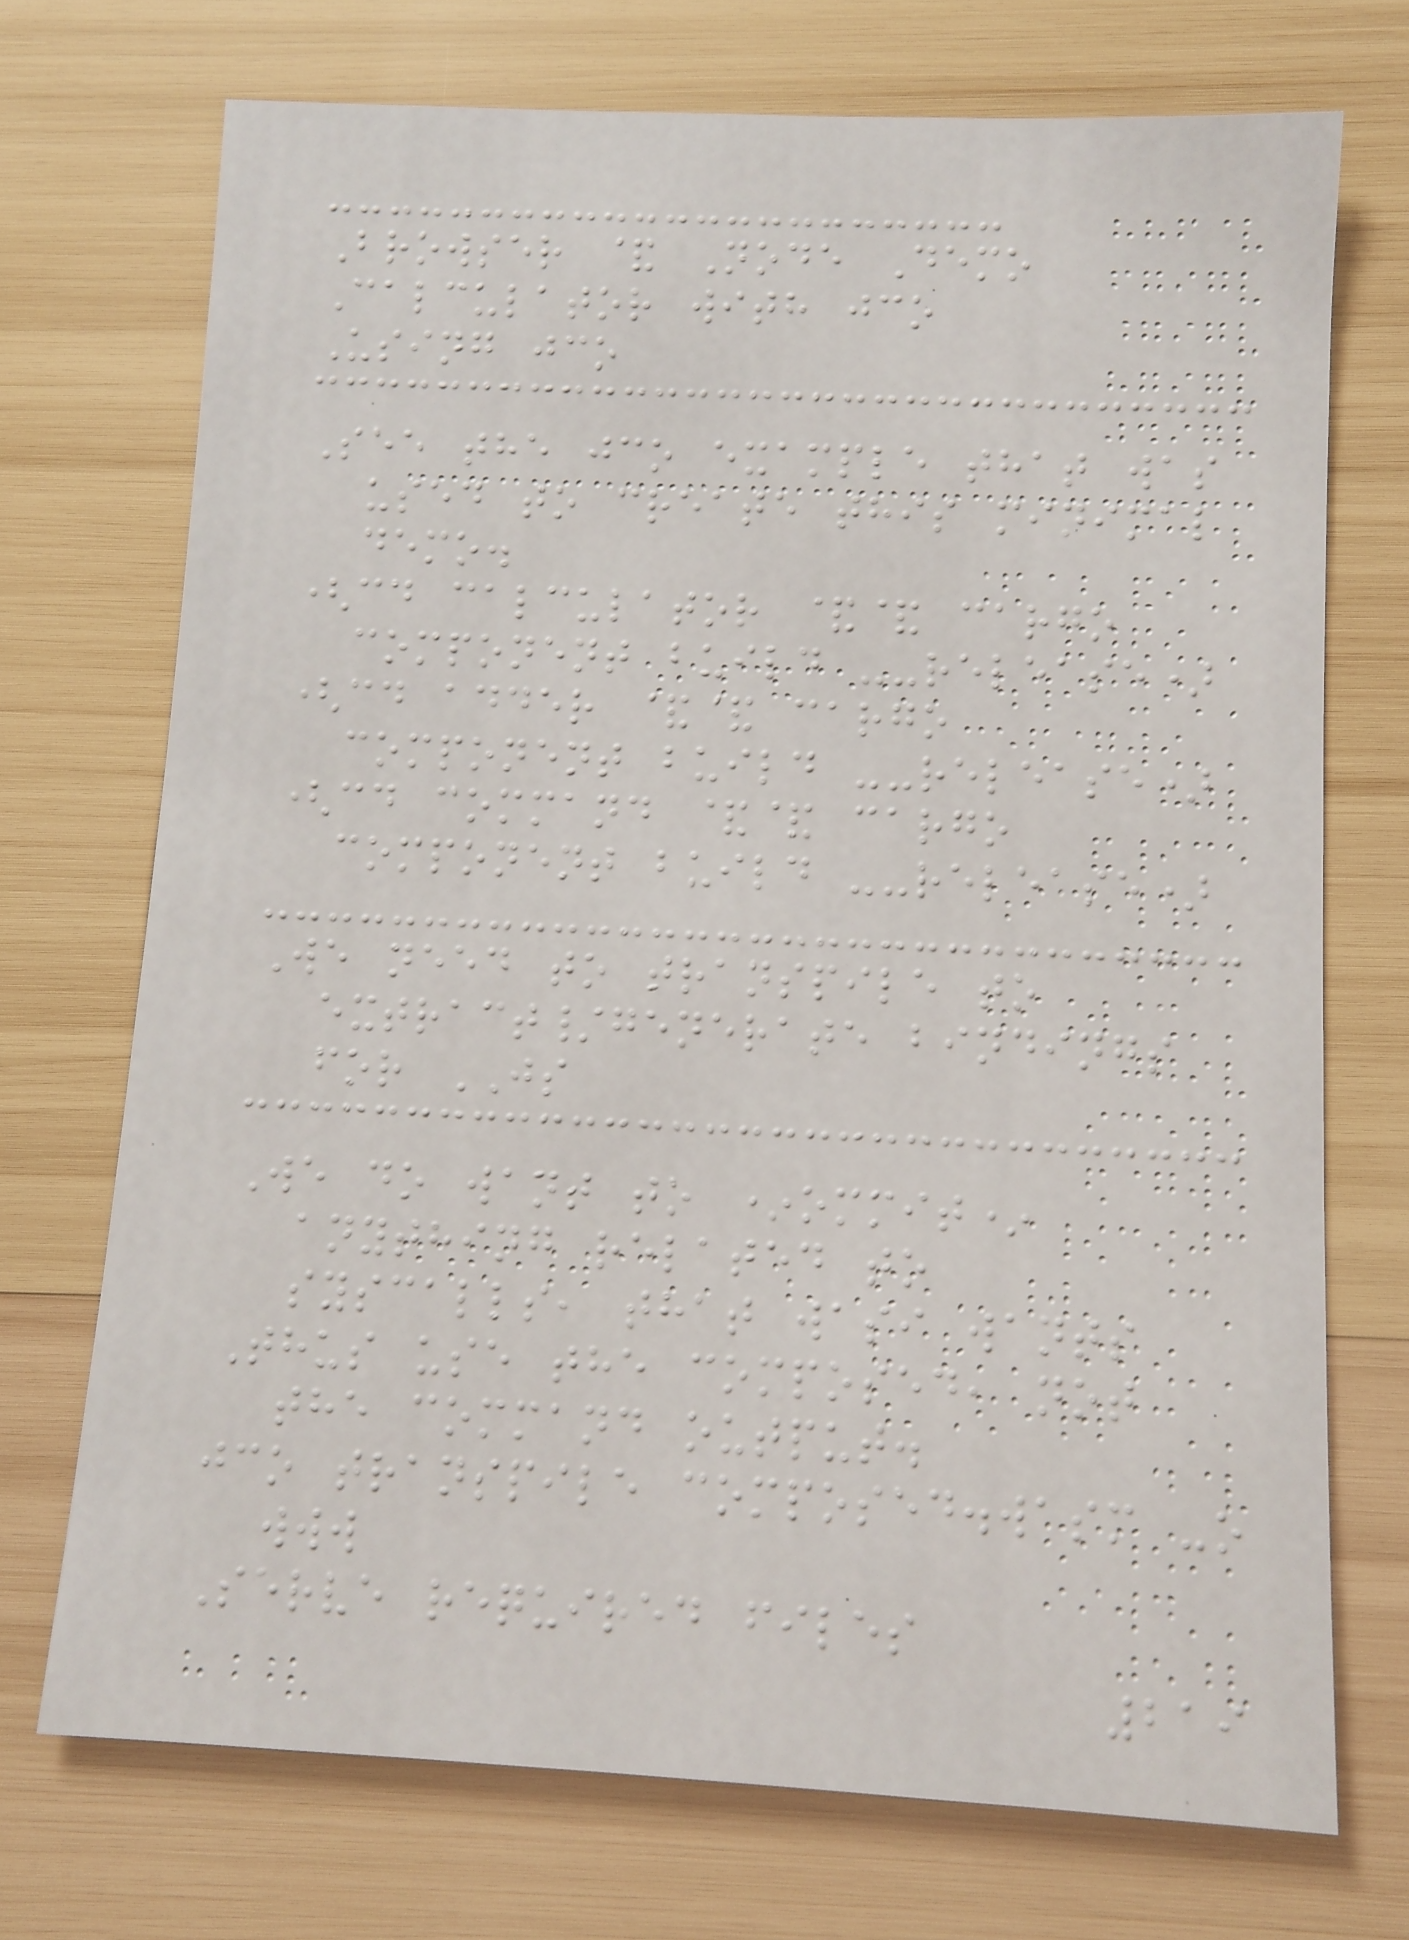Browser & Node Demo
Calculator with jco
Using jco
See the jco example that was
used to create this minimal
demo.
(cd calculator && cargo
component build --release)
(cd adder && cargo
component build --release)
(cd command && cargo
component build --release)
We need to transpile to
extract/generate bindings
for JS
We do want to *ommit*
anything related to
syscalls, that wasi wants
Thus use the composed, not
the command output.
jco transpile composed.wasm -o
www
Serve required files
219
